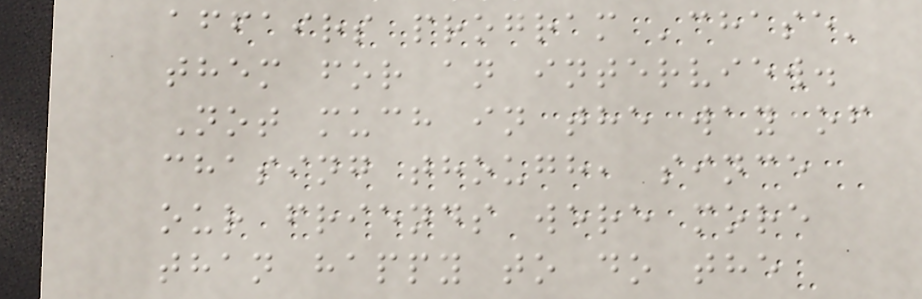affairs program 'chase'
them for an interview.
Not much in the way of
chasing though, since
our friends were more
than happy to do the
